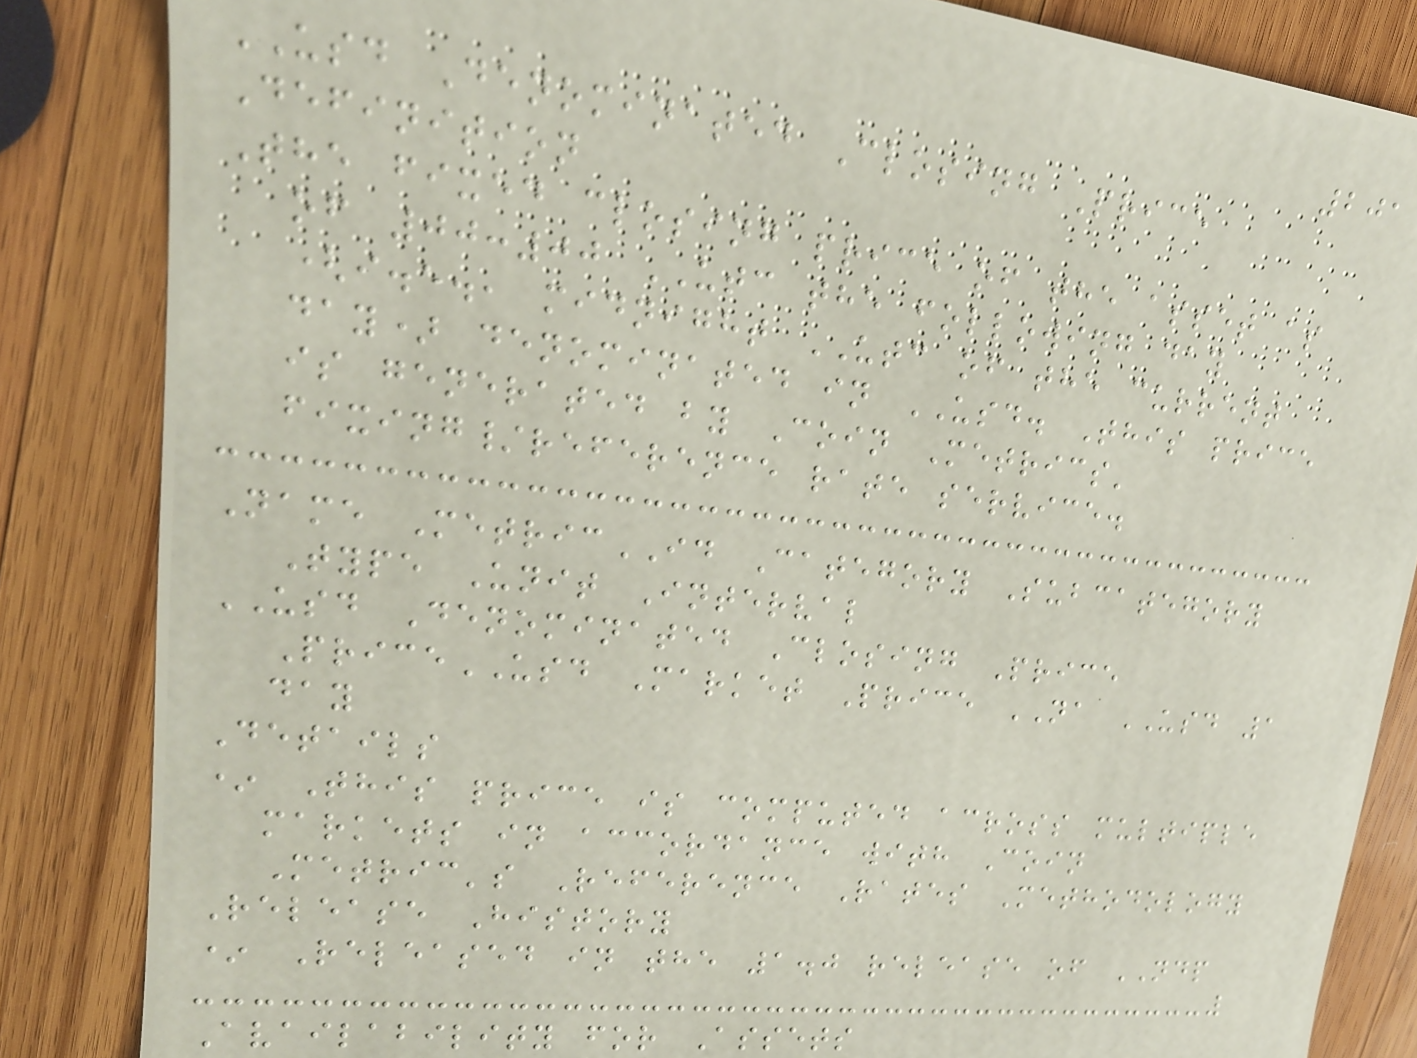201
USD Denominated Closing Price
Definition
The fixed closing price of the asset as
of 00:00 UTC the following day
(i.e., midnight UTC of the current
day) denominated in USD. This price
is generated by Coin Metrics'
fixing/reference rate service.
Name MetricID Category Subcategory
Type Unit Interval
USD Denominated Closing Price
PriceUSD Market Price NA USD 1
day
Details
* This price is computed across multiple
markets in accordance with Coin
Metric's Reference Rates Methodology
Release History
* Released in the 1.0 release of NDP
Availability for Assets
